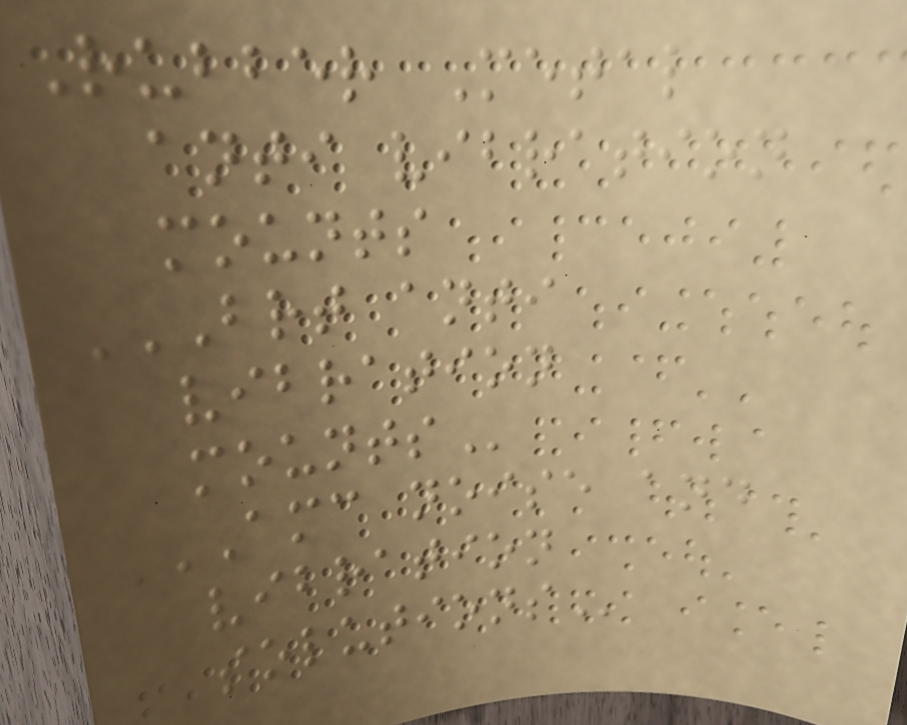Rubber Metal
anti vibration
mounts
BRT ANTI
VIBRATION
MOUNTS
AMC NOISE AND
VIBRATION
SOLUTIONS
